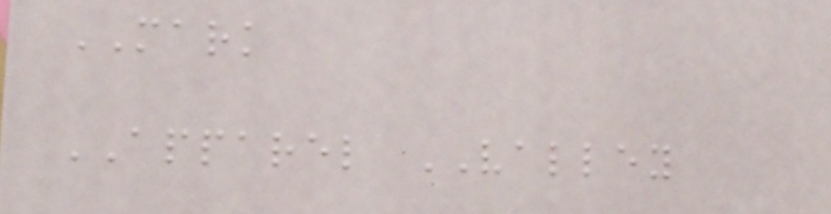MARK
APPAREL VALLEY
